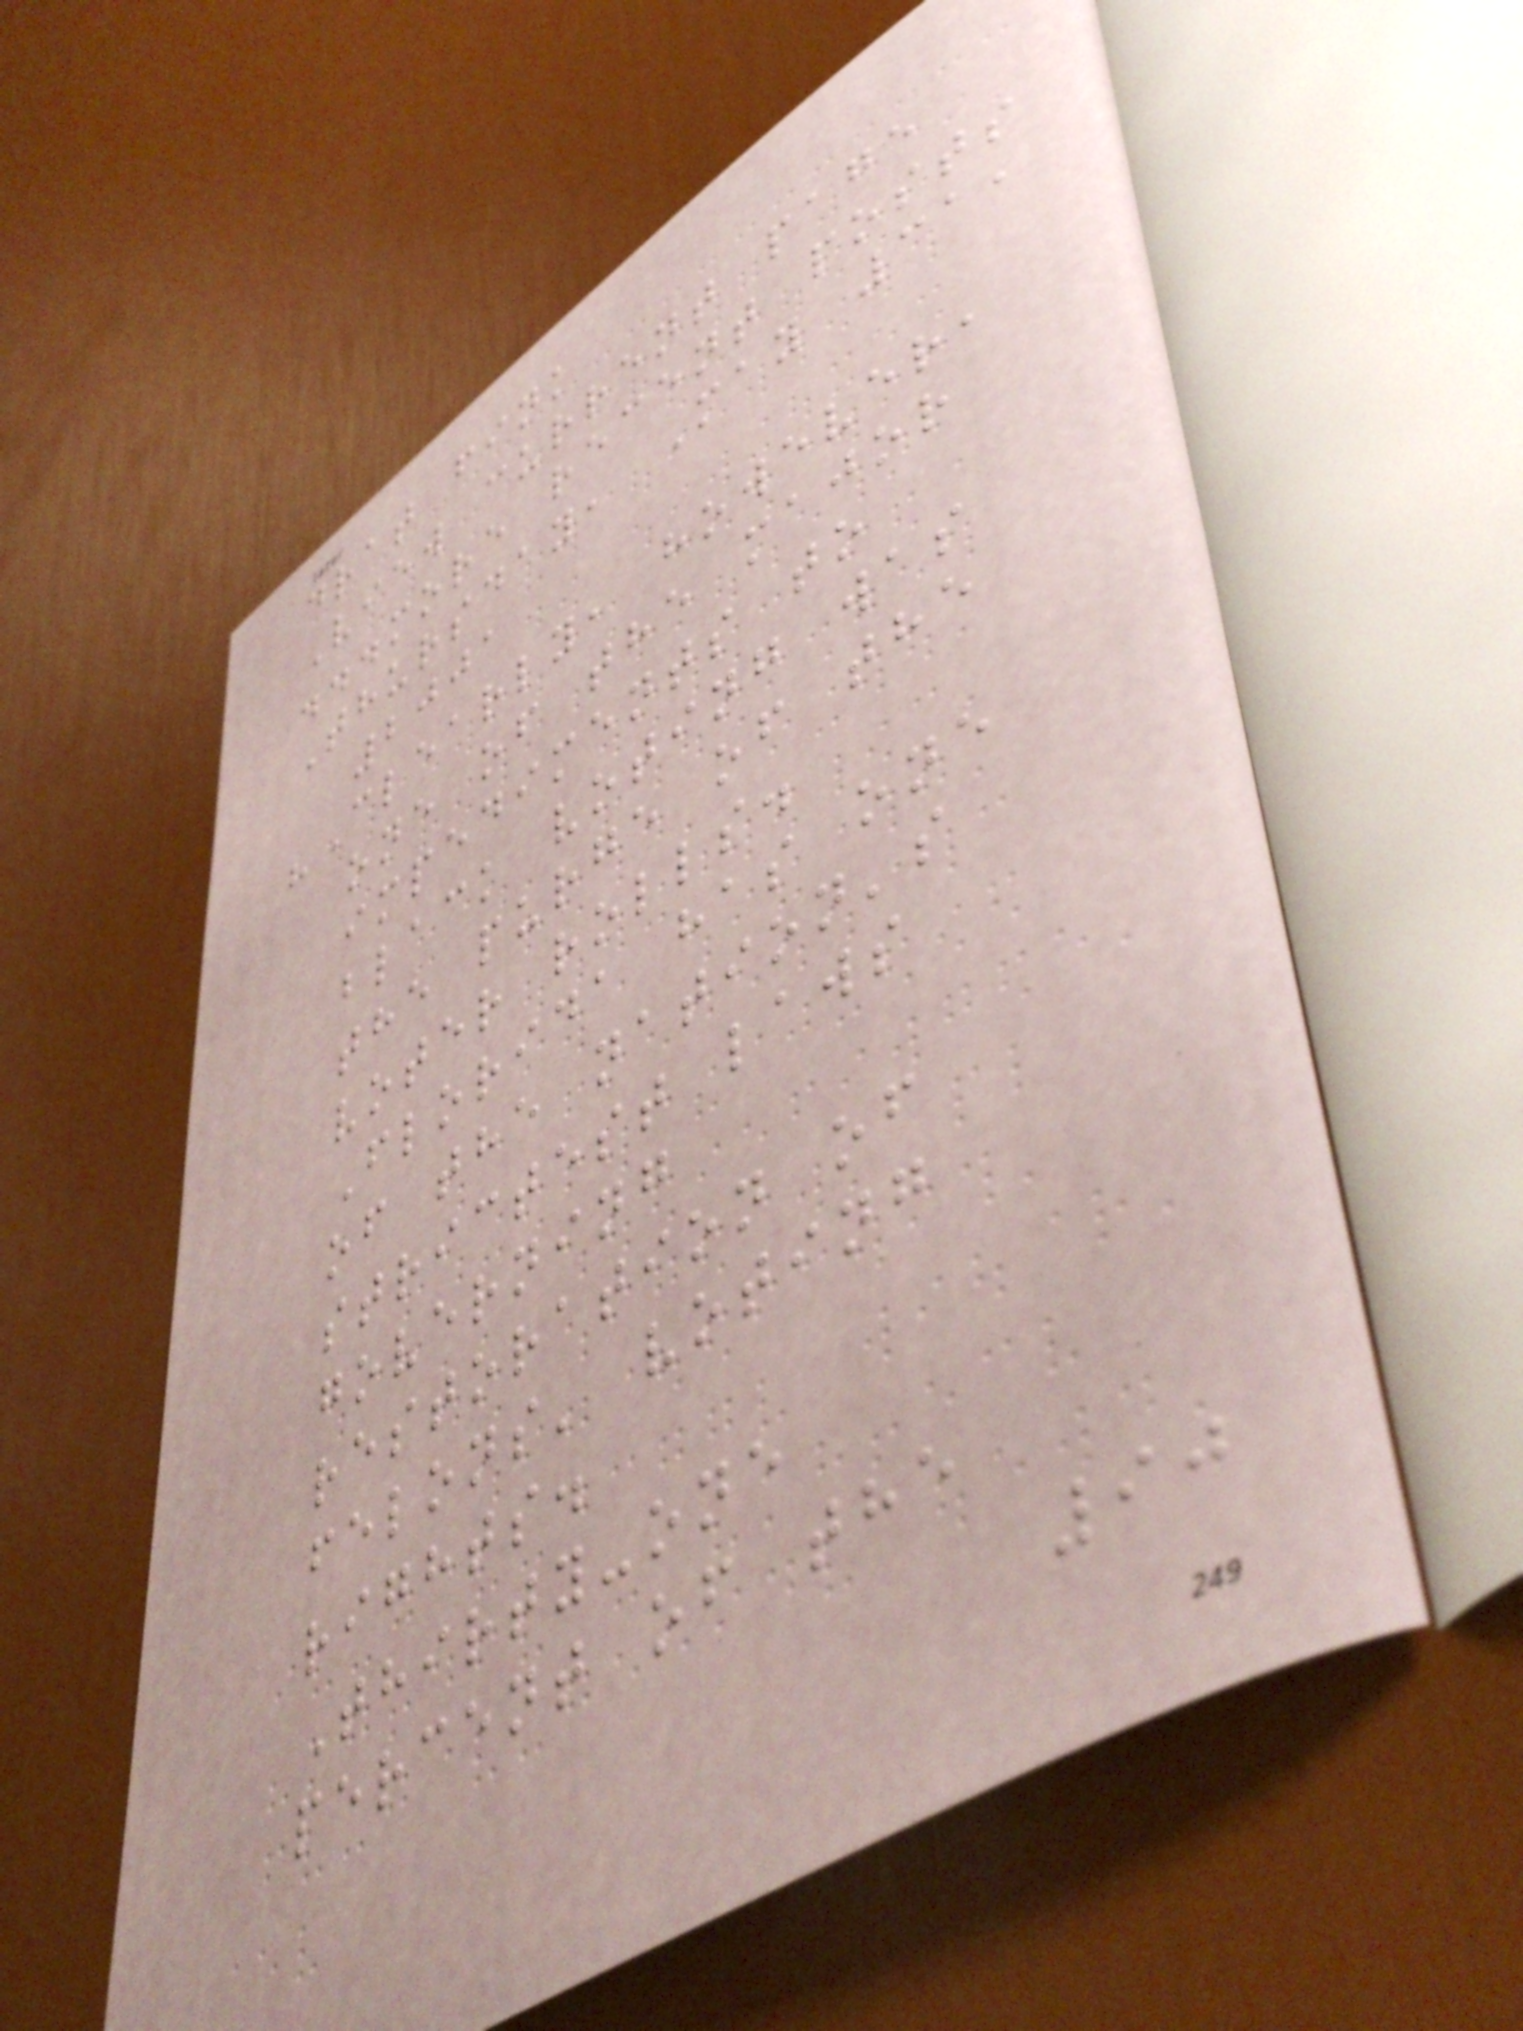drat fink
View current page
...more recent posts
Thursday, May 31,
2001
"Clearly, however,
one of the major
impediments to
black voting was
the purge of the
voter rolls.
Florida has one
of the nation's
strictest laws
governing
restoration of
felons' voting
rights.
Thirty-one
percent of the
90
